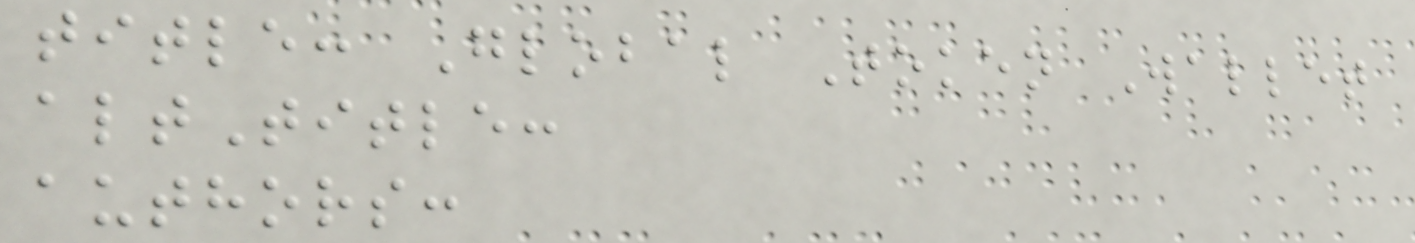title: Global Token Wallet
altTitle:
authors:
